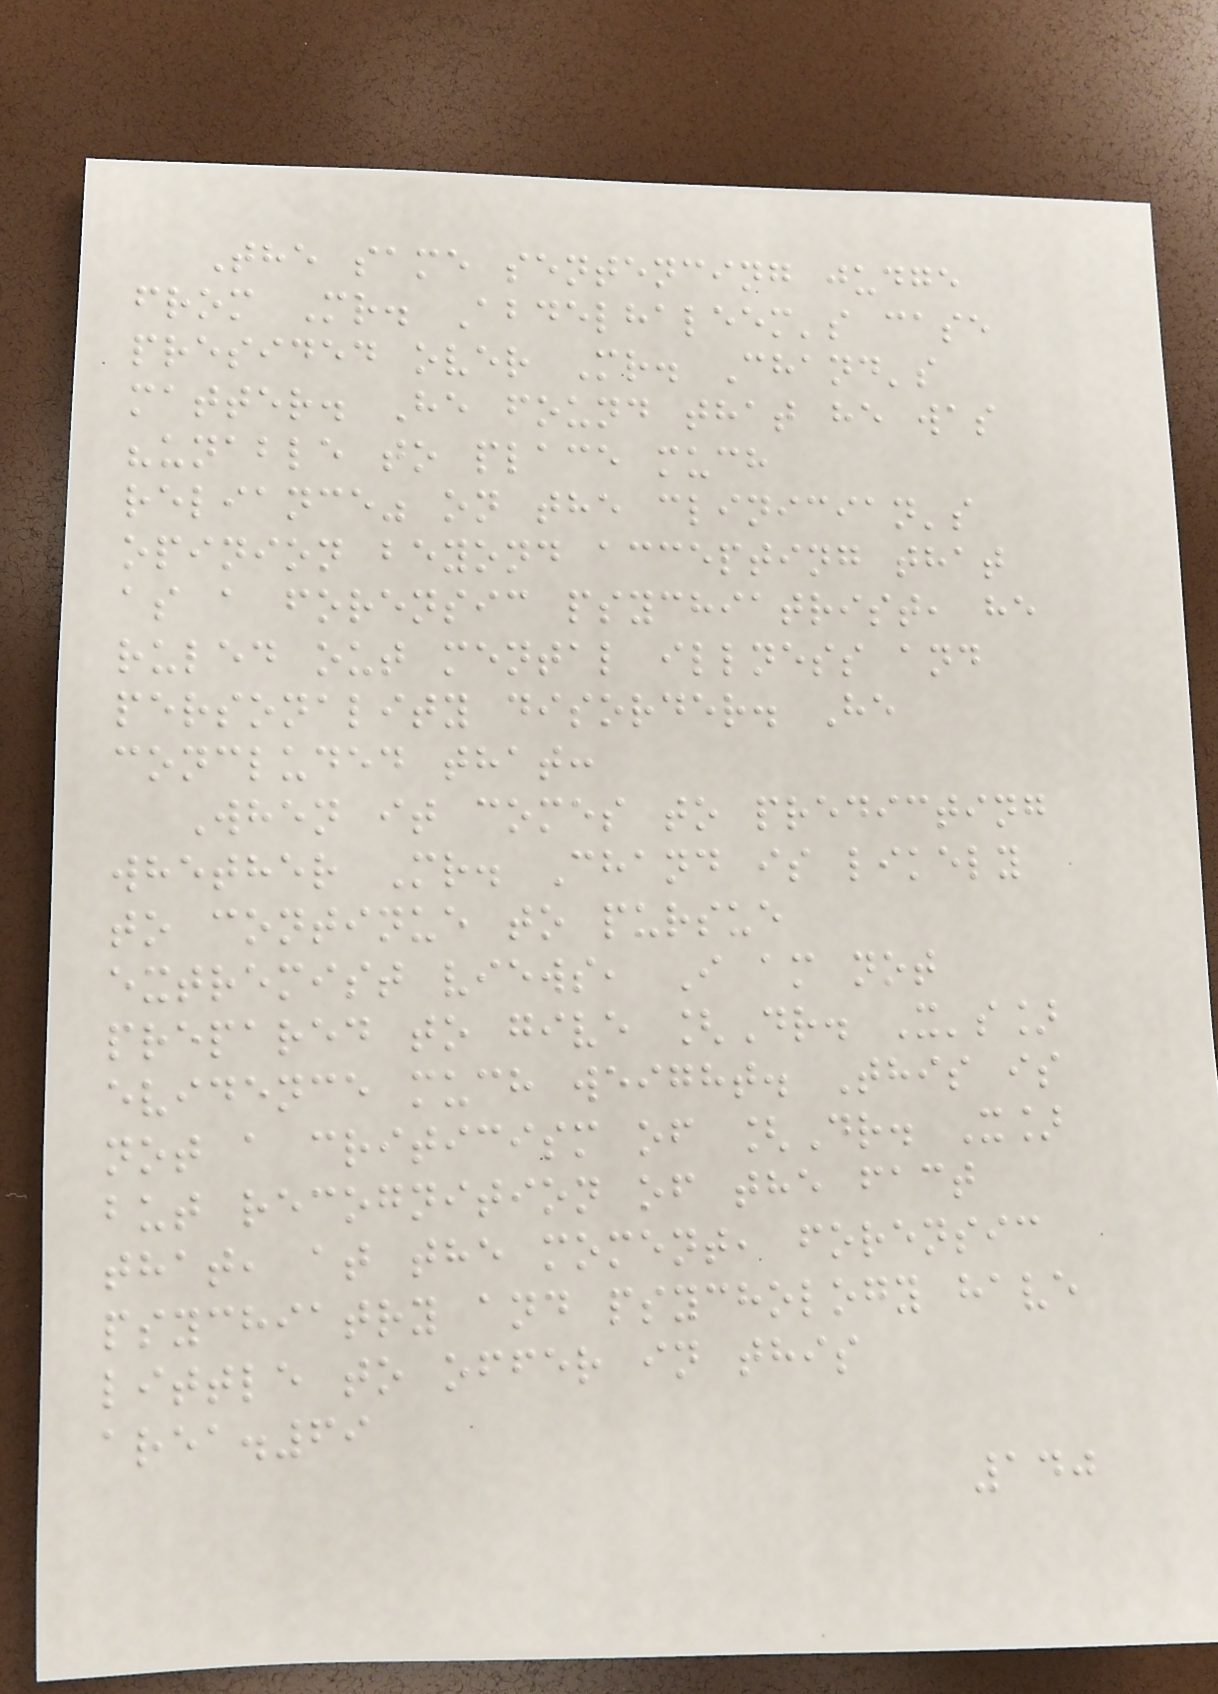The same sentencing judge
from Mr. Abdelhaleem's case
presided over Mr. Chand's
matter. He found that he was
"unable to place much
reliance" on the clinician's
opinion beyond accepting that
as a forensic psychiatrist, he
ruled out mental illness and
personality disorder. He
concluded that:
When it comes to predicting
whether Mr. Chand is likely
to continue to pursue
extremist views, I am not
prepared to give [Dr. X's]
evidence much weight. This is
not a criticism of [Dr. X]
but recognition of the fact
that, at the moment, forensic
psychiatry and psychology have
little to offer in this
area.69
140
